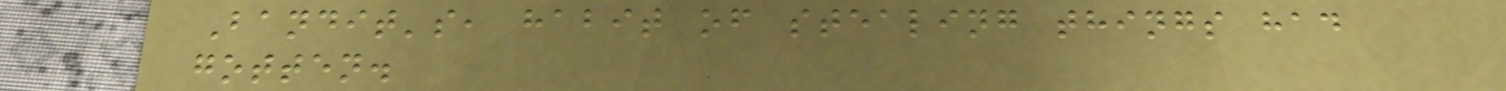Bandit's, habit of stealing things had
gotten.
